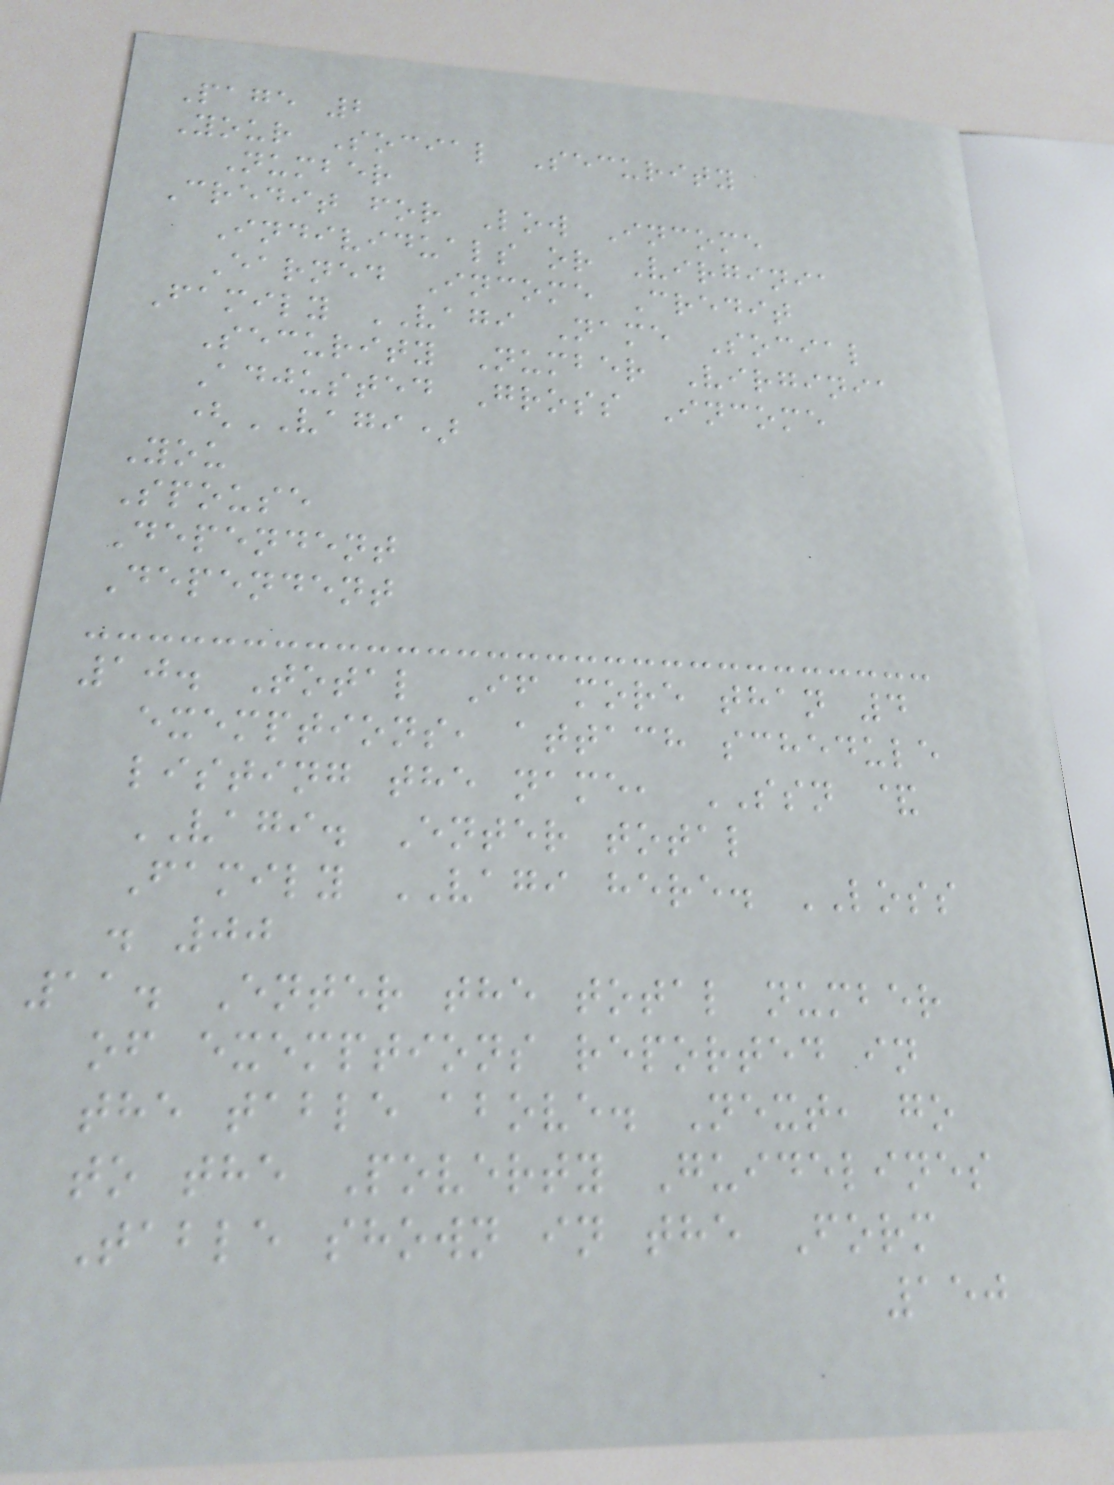Page 2
Your Social Security
Number
Credit for Low Income
Individuals or Virginia
Earned Income Credit
Family VAGI Name Social
Security Number Virginia
Adjusted Gross Income
(VAGI)
You
Spouse
Dependent
Dependent
10. Total If more than 4
exemptions, attach schedule
listing the name, SSN &
VAGI. Enter total
Family VAGI here. LOSS
. 00
11. Enter the total number
of exemptions reported in
the table above. Next, go
to the Poverty Guidelines
Table shown in the Form
150
